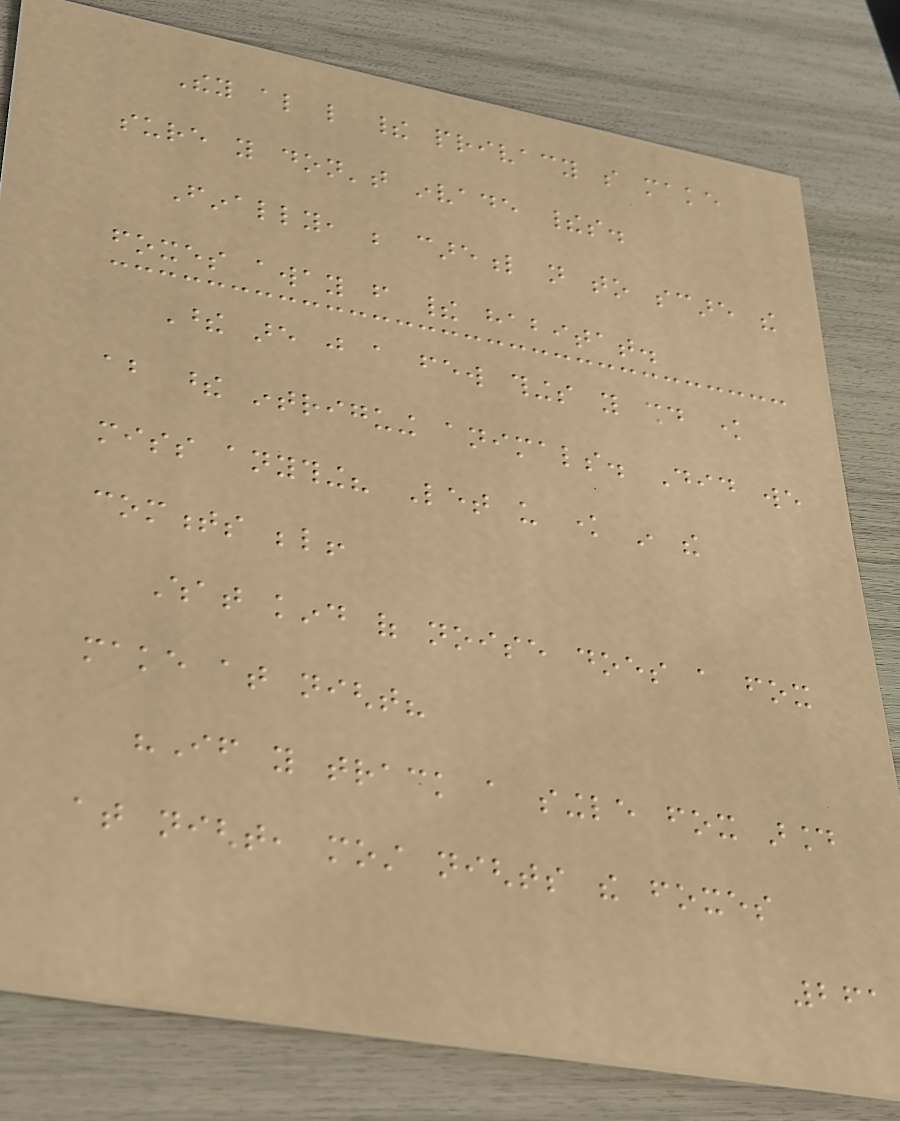They also like their privacy so make
sure you don't invade theirs.
Finally, be careful not to scare the
foxes away from their habitat.
These are just a few things you should know
about these intriguing animals. Did we
miss anything? Let us know in the
comments below!
What kind of noise does a fox
make at night?
"If you track a single fox around
at night, most nights the foxes
261
